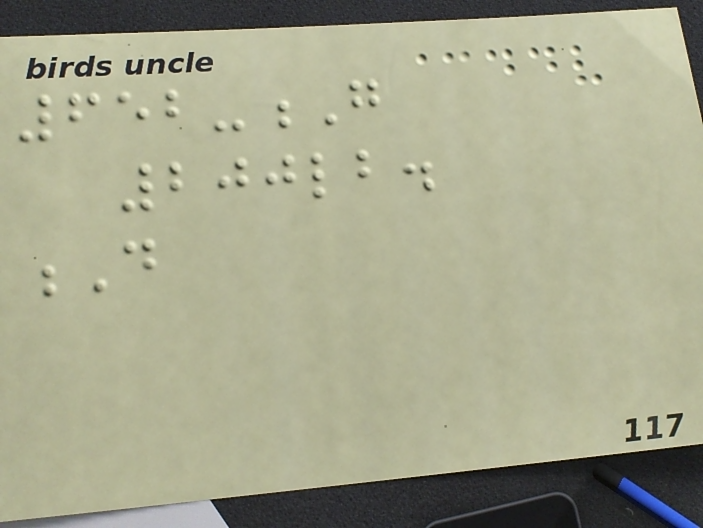652-G
200lb.
D
